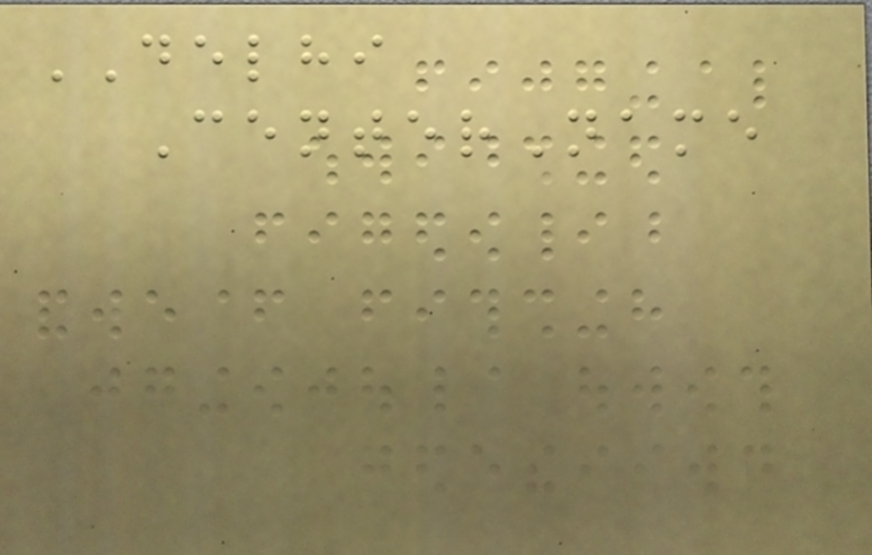DELHI
CenterName
